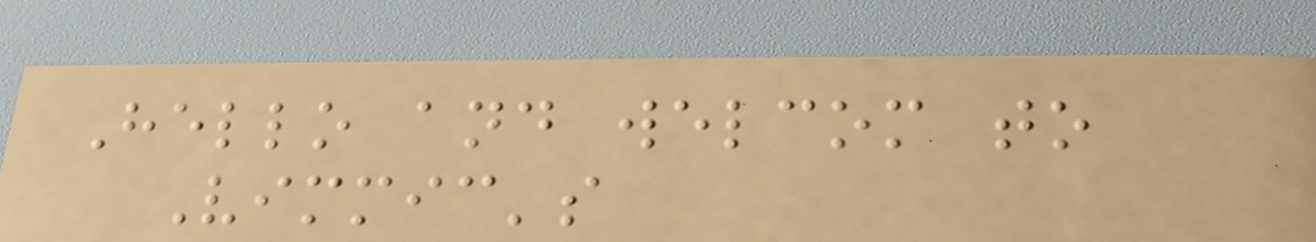Hello and welcom to
Vimmic's
